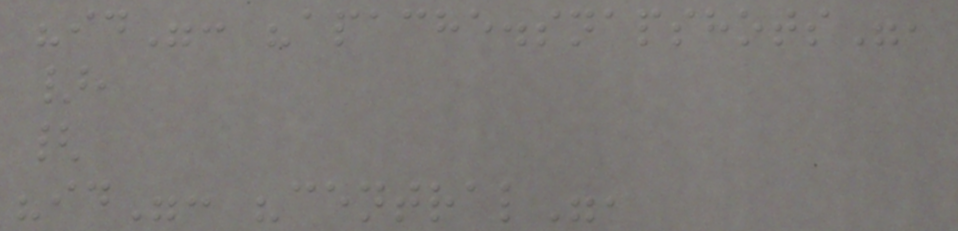"id": "apache.snapshots",
},
{
"id": "central",
